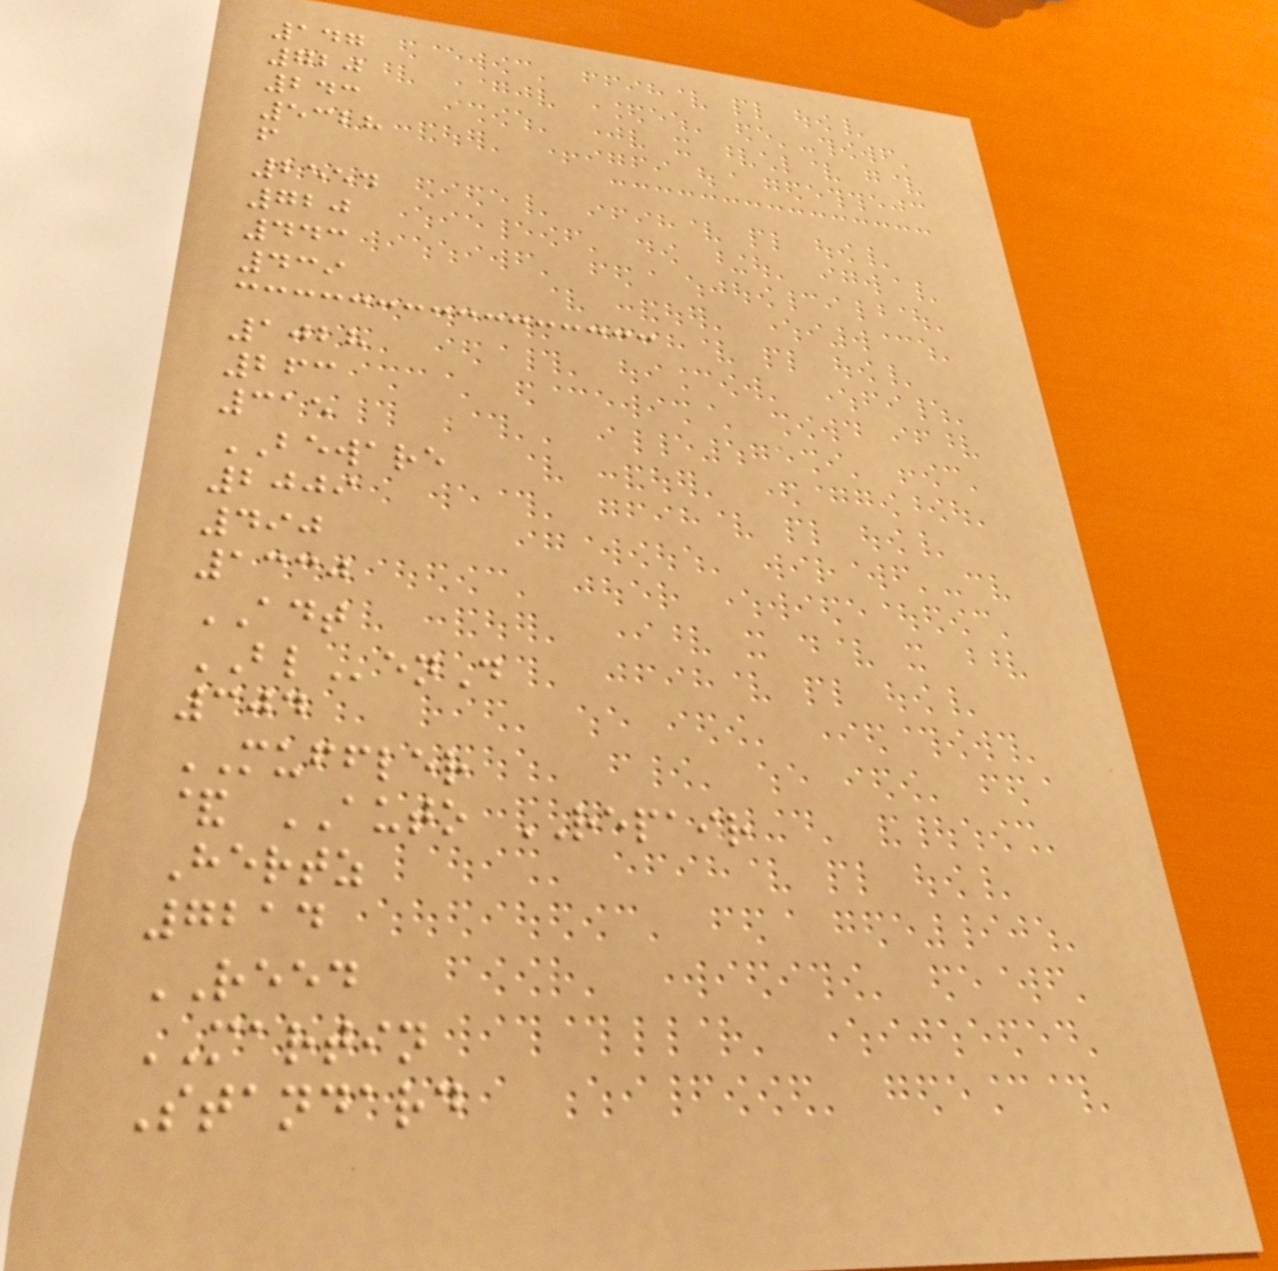147
720
243
5328
f
2554
720
443
439
1028
263
315
BEWARE
2009
490
1330
ADT
BLenD
304
MUFFLER
& AUTO REPAIR
Hertz
7214
REED
MARTIN
Standard
